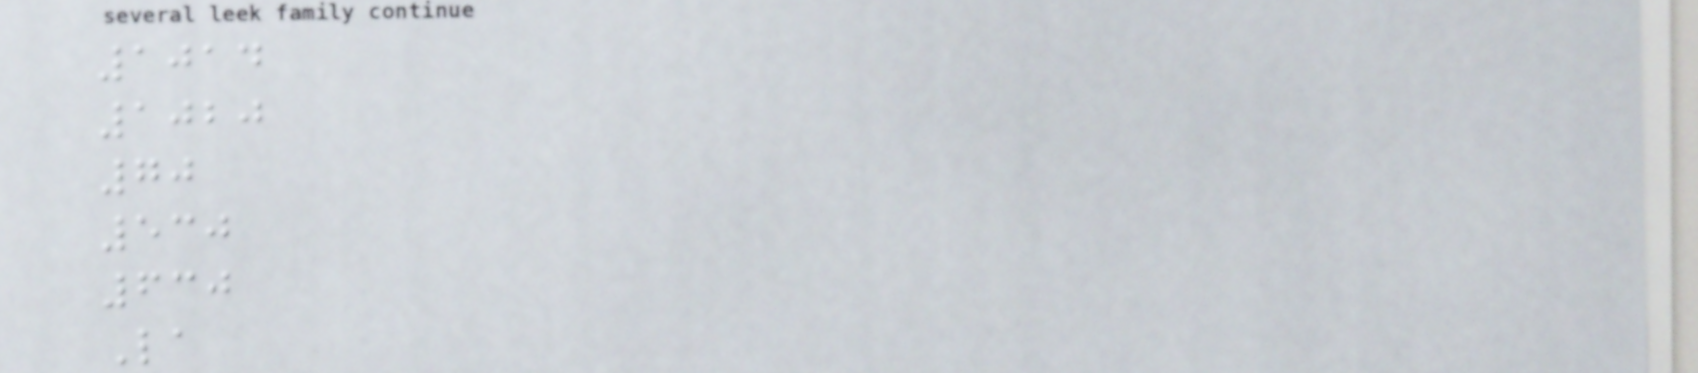1014
1020
70
530
630
La
